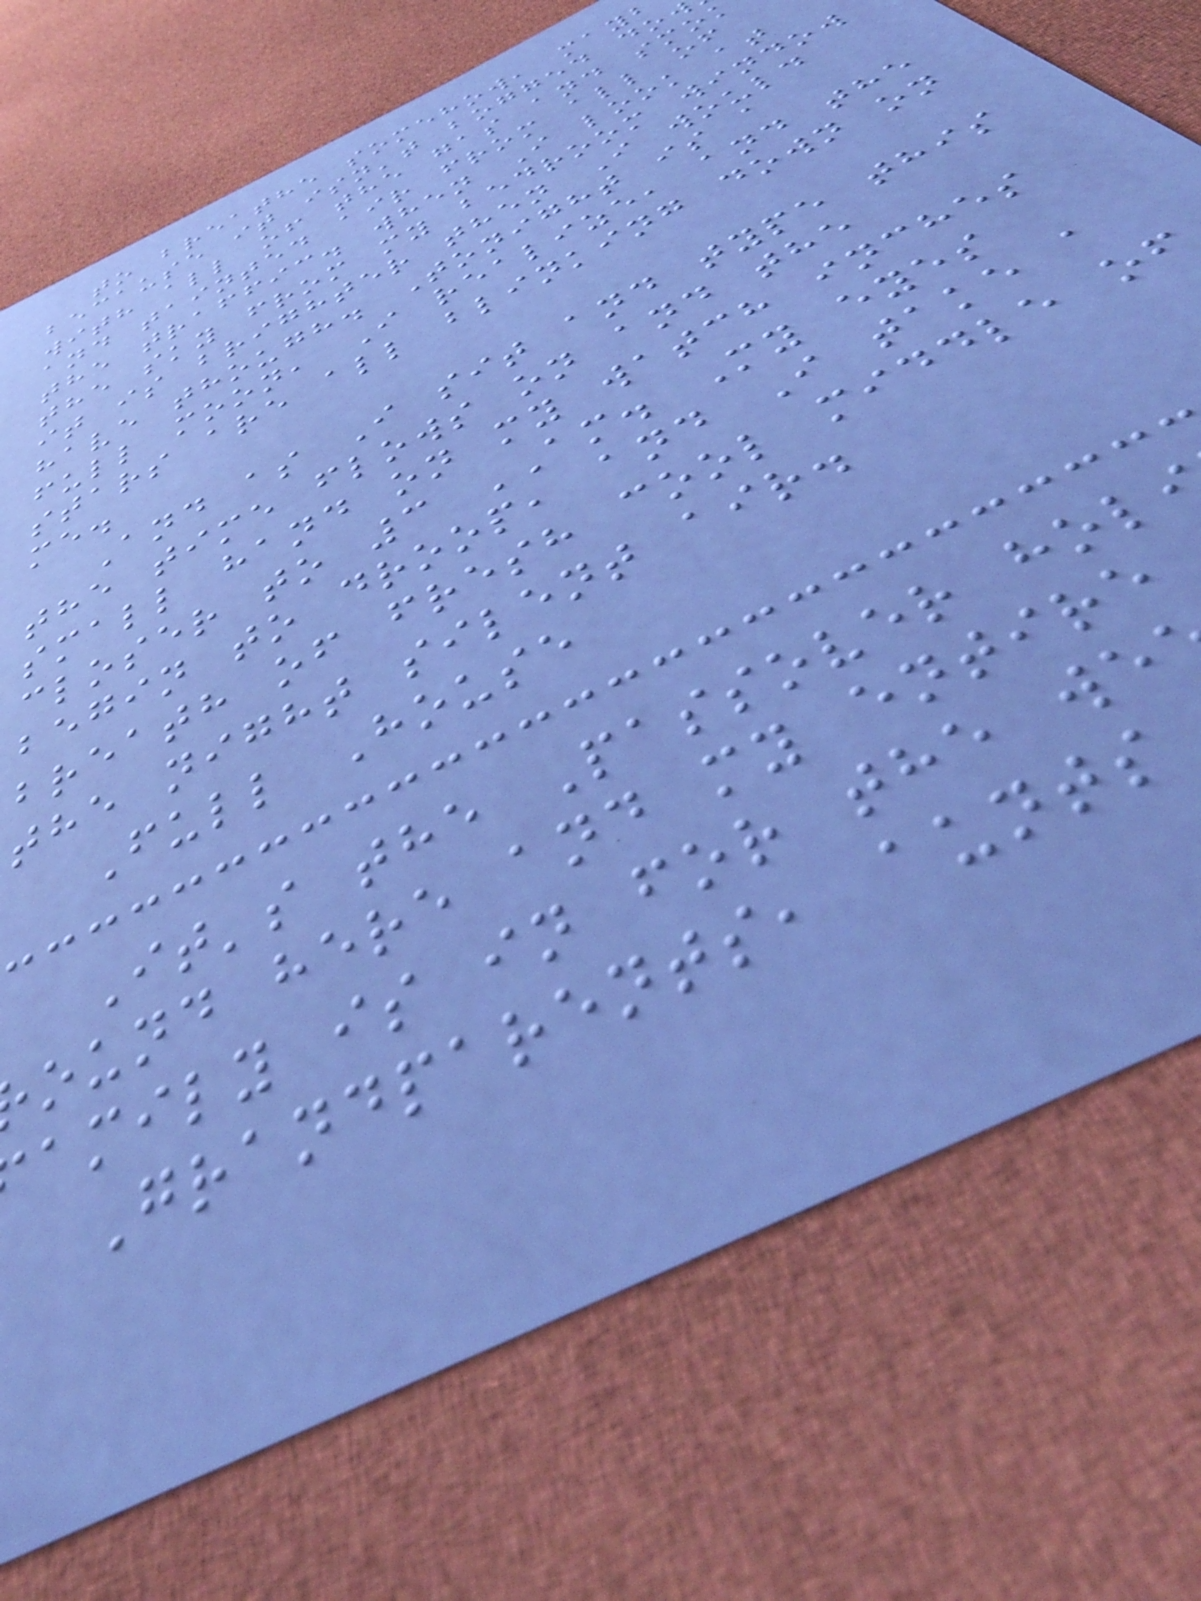to breathe somehow, mayb
because it isn't bogged do
with all of the gas and smo
and tainted air from all of
the traffic. when I look at
the sky from my bedroom window
it is brighter then I would
have though. Tonight is a
full moon, I realize, and the
stars are all blinking down on
me.
And as I sit and type this
the time flows on and the
small hand on my watch inches
closer to 3 AM. My eyes
begin to droop, and I take a
breath of fresh cool middle of
the night silent air.
Full House
It's the Passover hol
ound here and my entire
amily is in for the we
Grandparents, aunts
